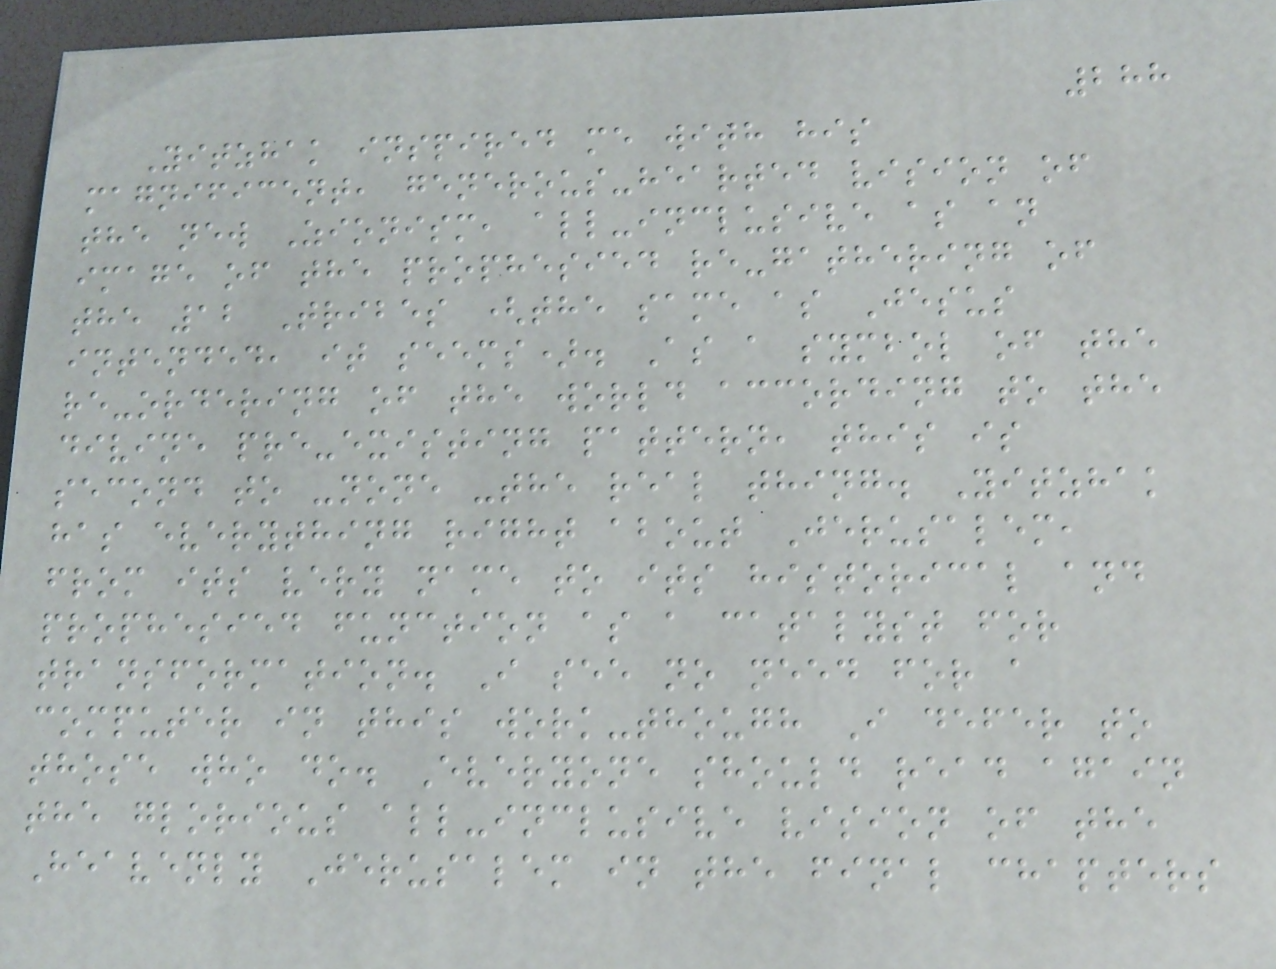288
Yitzhak inspired me with his
magnificent, generous-hearted vision of
the new Zionism, all-inclusive as an
image of the prophesied re-gathering of
the 12 Tribes (the same as Jesus
intended, it seems). As a symbol of the
re-ordering of the world according to the
divine pre-existing pattern, this is
second to -none -the real thing. Yitzhak
has everything right about Jerusalem,
from its very name to its historical and
prophesied function as a catalyst for
transformation. I see no need for a
computer in this work-though I defer to
those who do. Everyone should read again
the glorious all-inclusive vision of the
Heavenly Jerusalem in the final chapters
